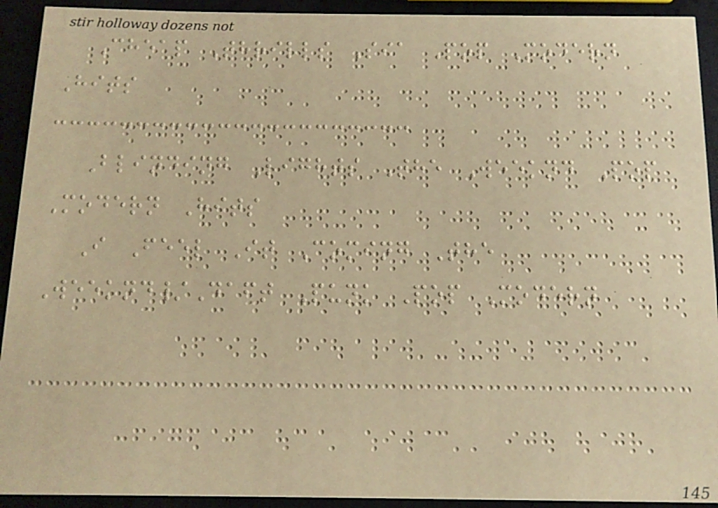Cheap Thrills Sia Pop Modern
Hits
Blinding Lights The Weeknd Pop
Modern Hits
I Feel It Coming The
Weeknd/Daft Punk Pop Modern
